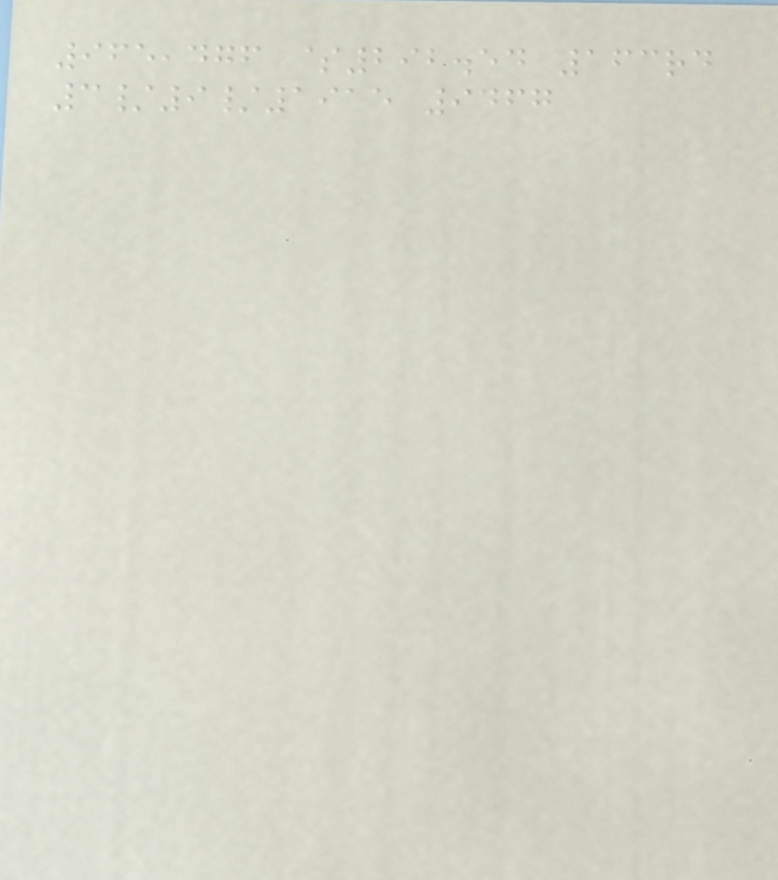965,476 $292.54 163rd
3/9/1915 9467
